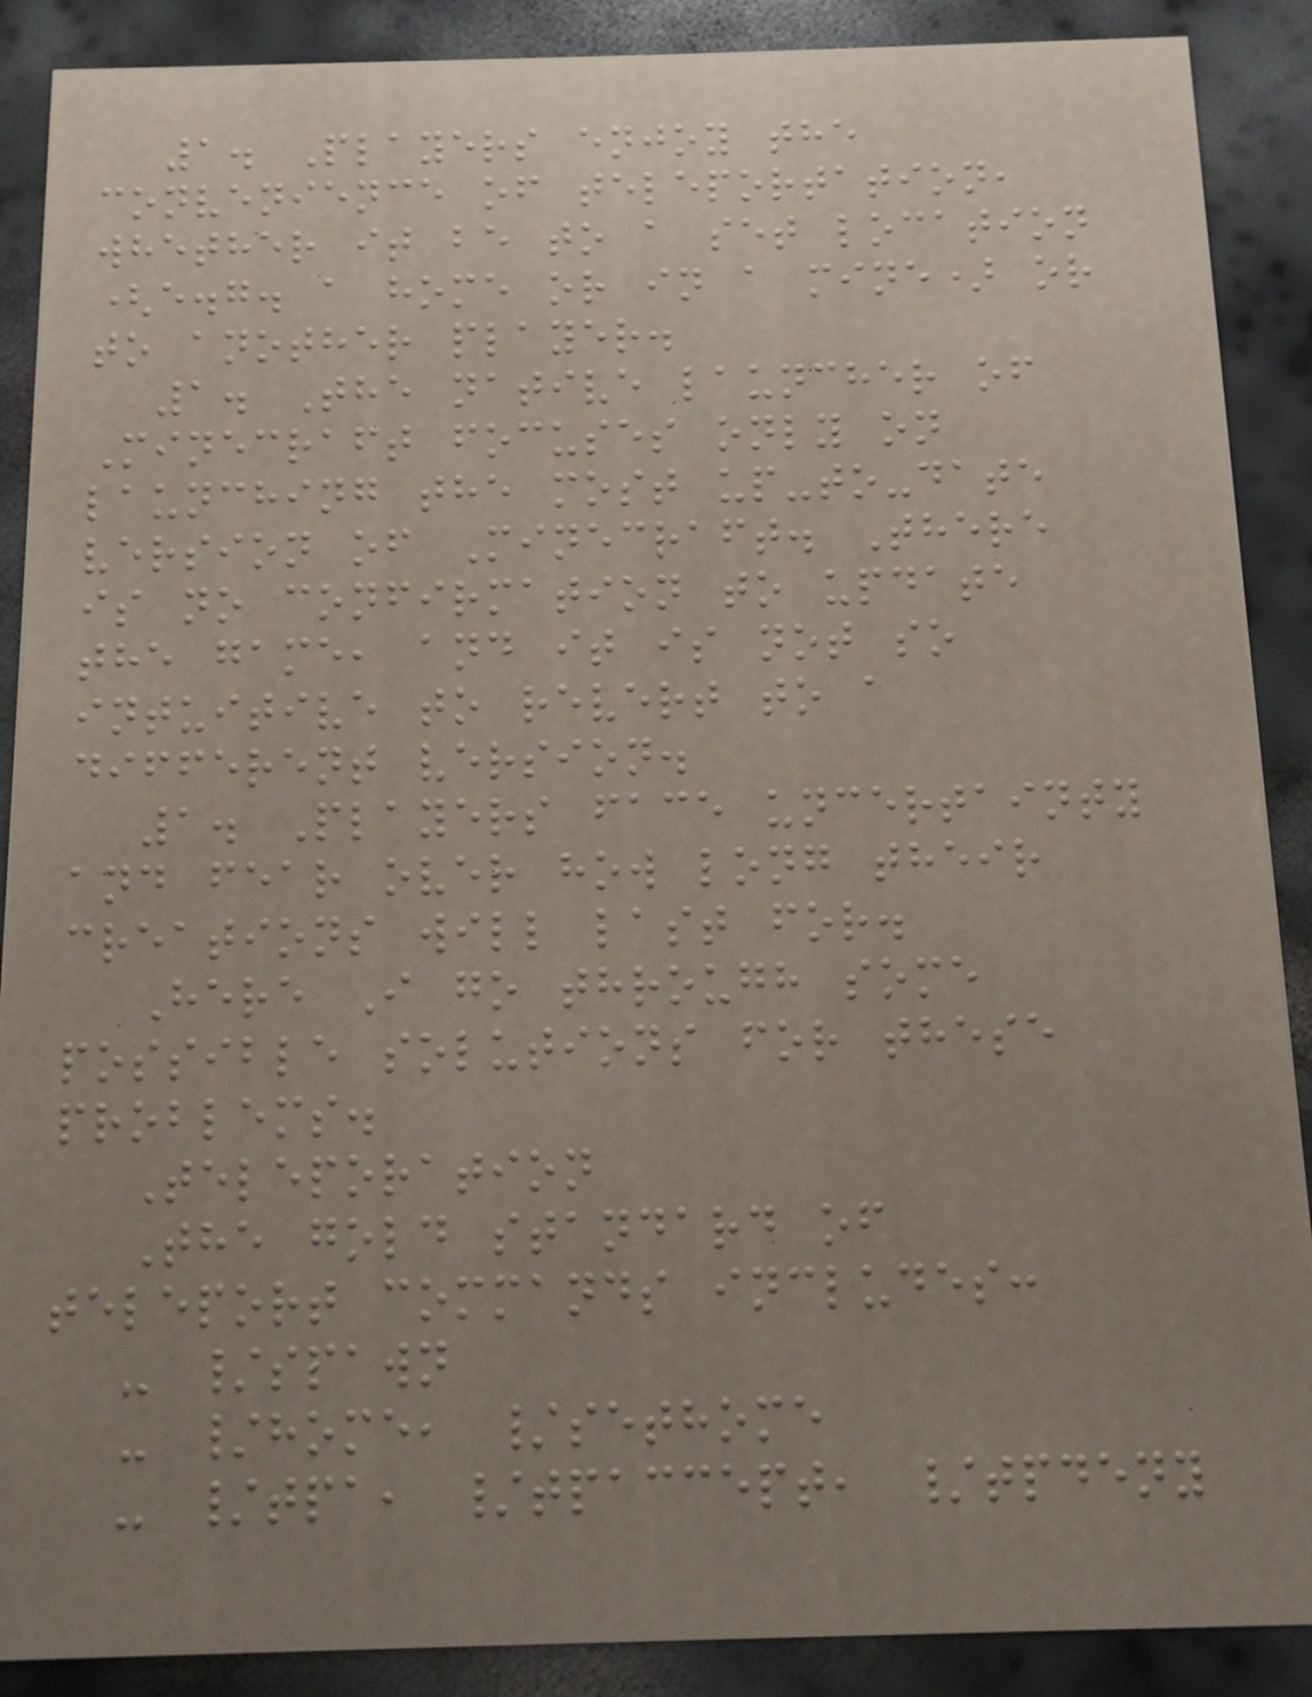1. Players enjoy the
convenience of teleportation,
whether it be to a set location
(e.g. a home or in a mine) or
to another player.
1. The native launcher of
Minecraft focuses only on
launching the most up-to-date
version of Minecraft. There
is no confirmation to update
the game, and it is not so
intuitive to revert to a
different version.
1. Players face uncertainty
and fear over how long their
creations will last for.
Here I go through some
possible solutions for these
problems.
Teleporation
The gold standard of
teleport commands includes:
- /spawn
- /home, /sethome
- /tpa, /tpaccept, /tpdeny
